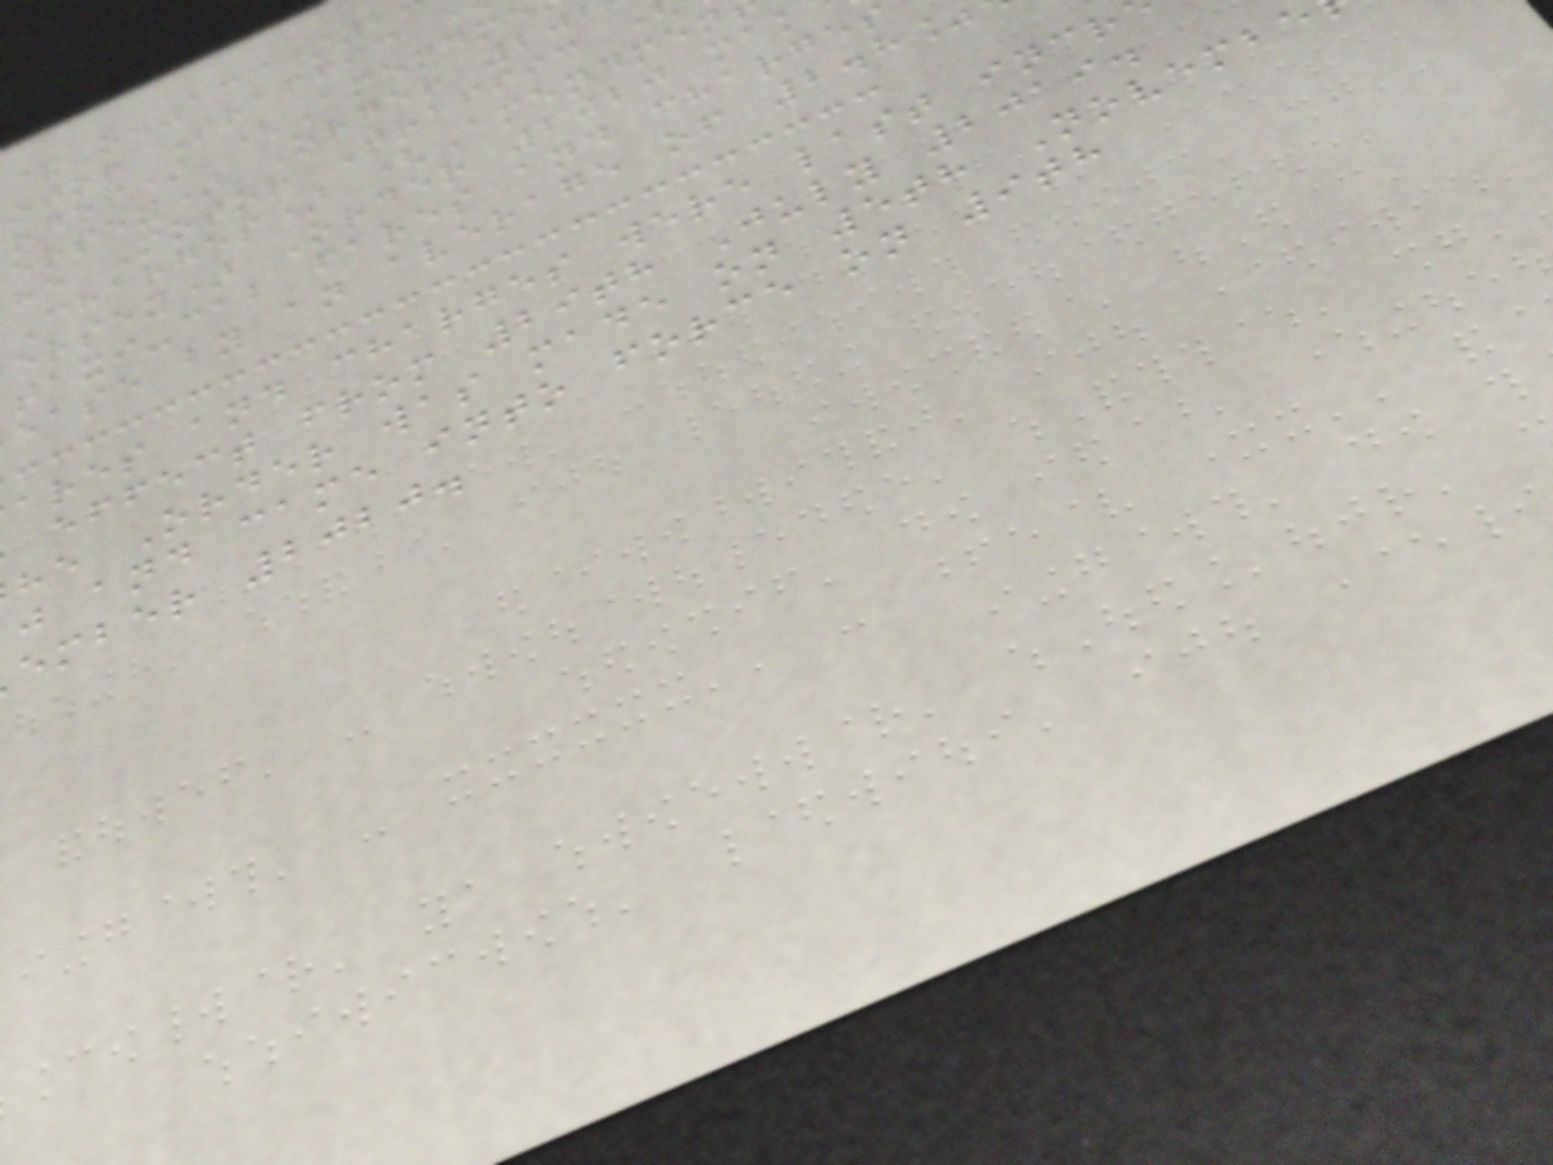otor Traffic
rges) (Amendme
ersey) Order 20
he Motor Traffic
Charges) (Amendmen
ersey) Order 2020 mak
taxi-cab fares and charges
ease by an average of 2.8
ares and charges were last incr
effect from 29th July 2019.
he Order was made on 5th Novembe
j and came into force on 9th
ember 2020.
